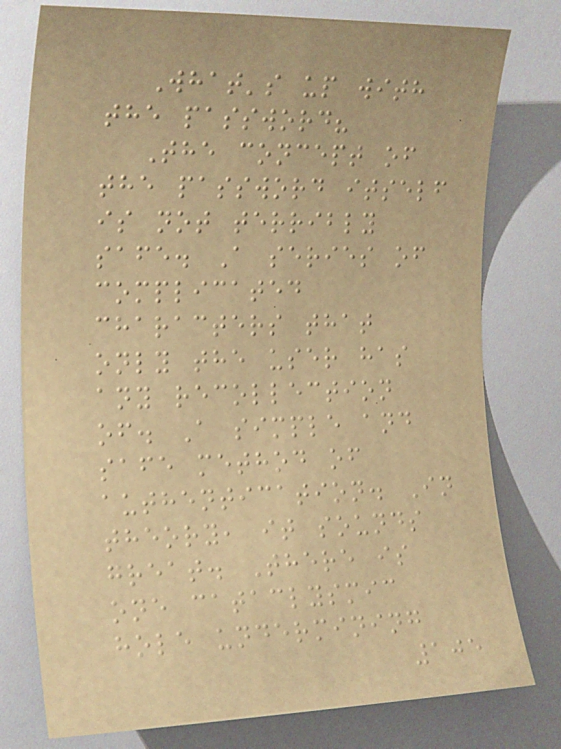What's up with
the password?
The concept of
the password itself
is not terribly
safe. A series of
complicated
characters that
only the user has
any recollection
of. A simple and
safe method of
authentication. In
theory, it sounds
great. There is
one cataclysmic
hole undermining
105
